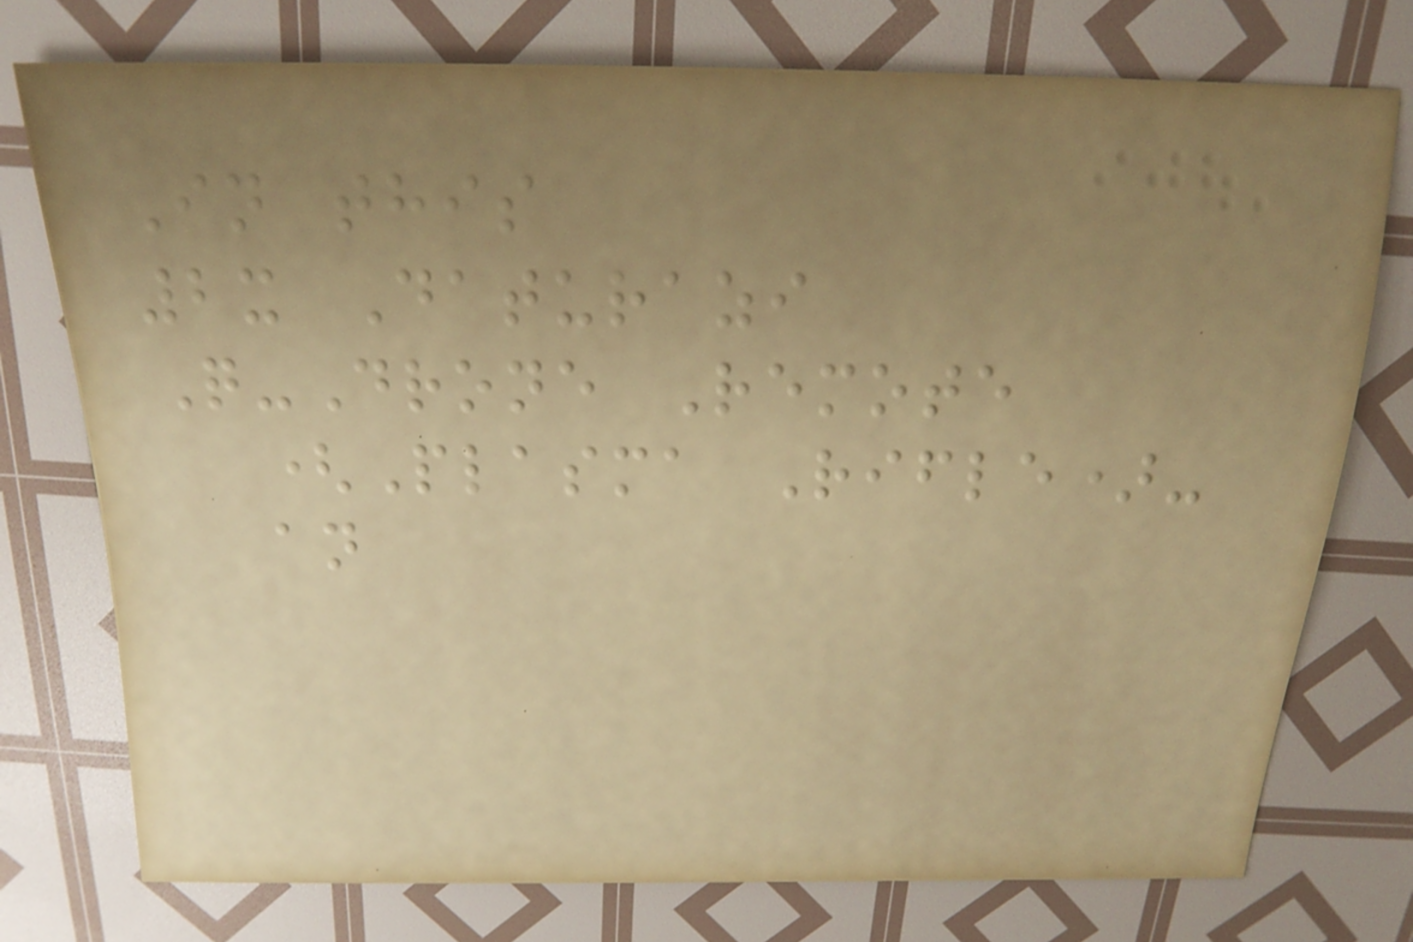In this
2x Daturazi
Q-Drone Remote
(Plasma Rifle)-
an
